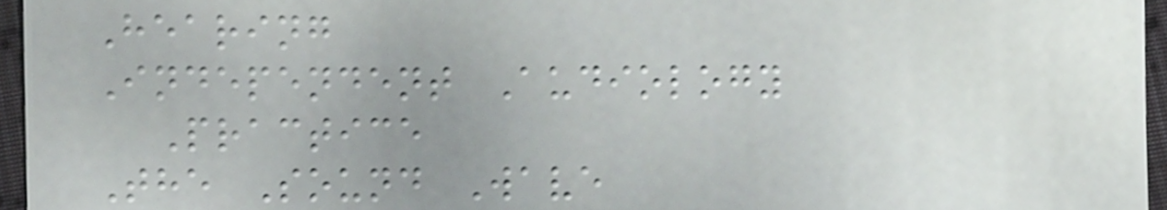Hearing
Independent Audiology
Practice
The Sound Wave
